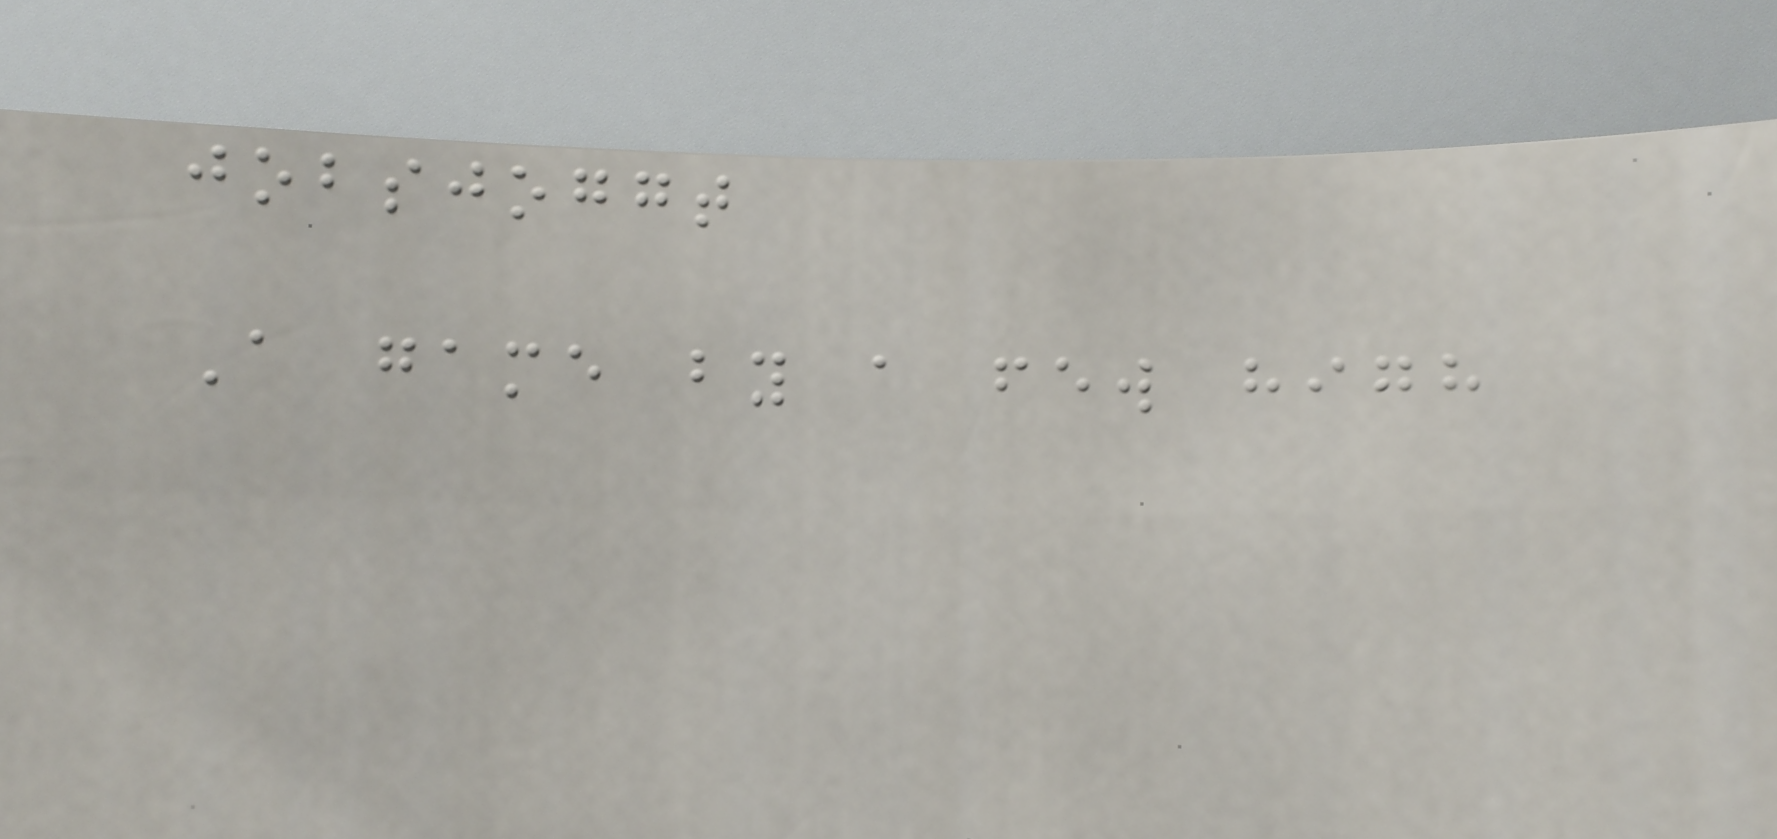jobsjoggt
A game by a few high
